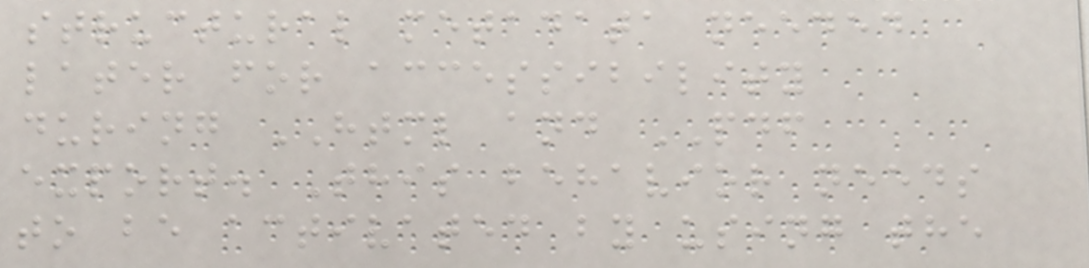structural metadata needed
later for accessibility
during HTML and PDF
export. This behavior needs
to be activated by using the
